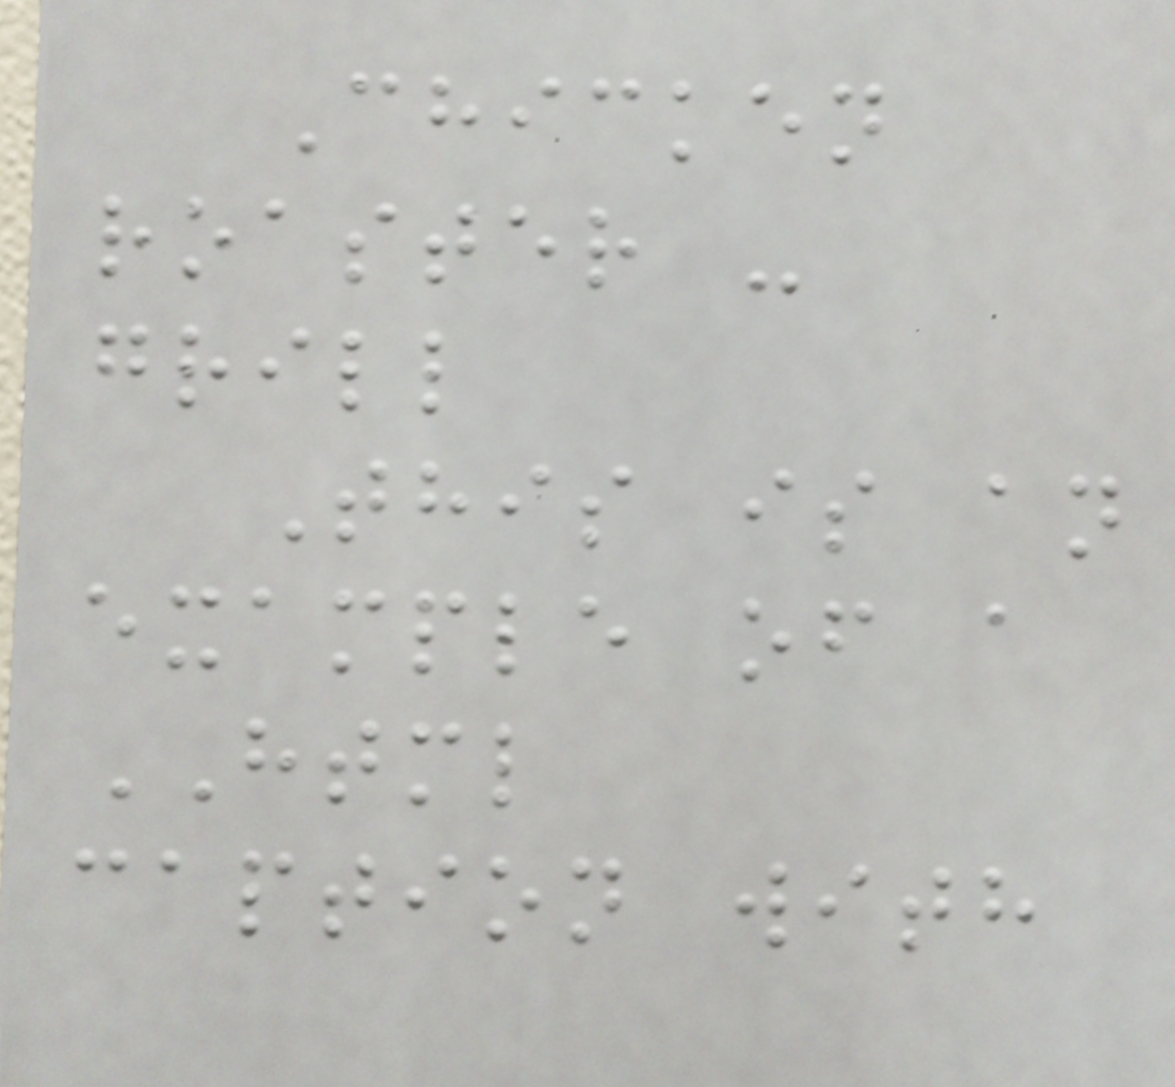Chicken
roaster -
grill
This is an
example of a
HTML
caption with
